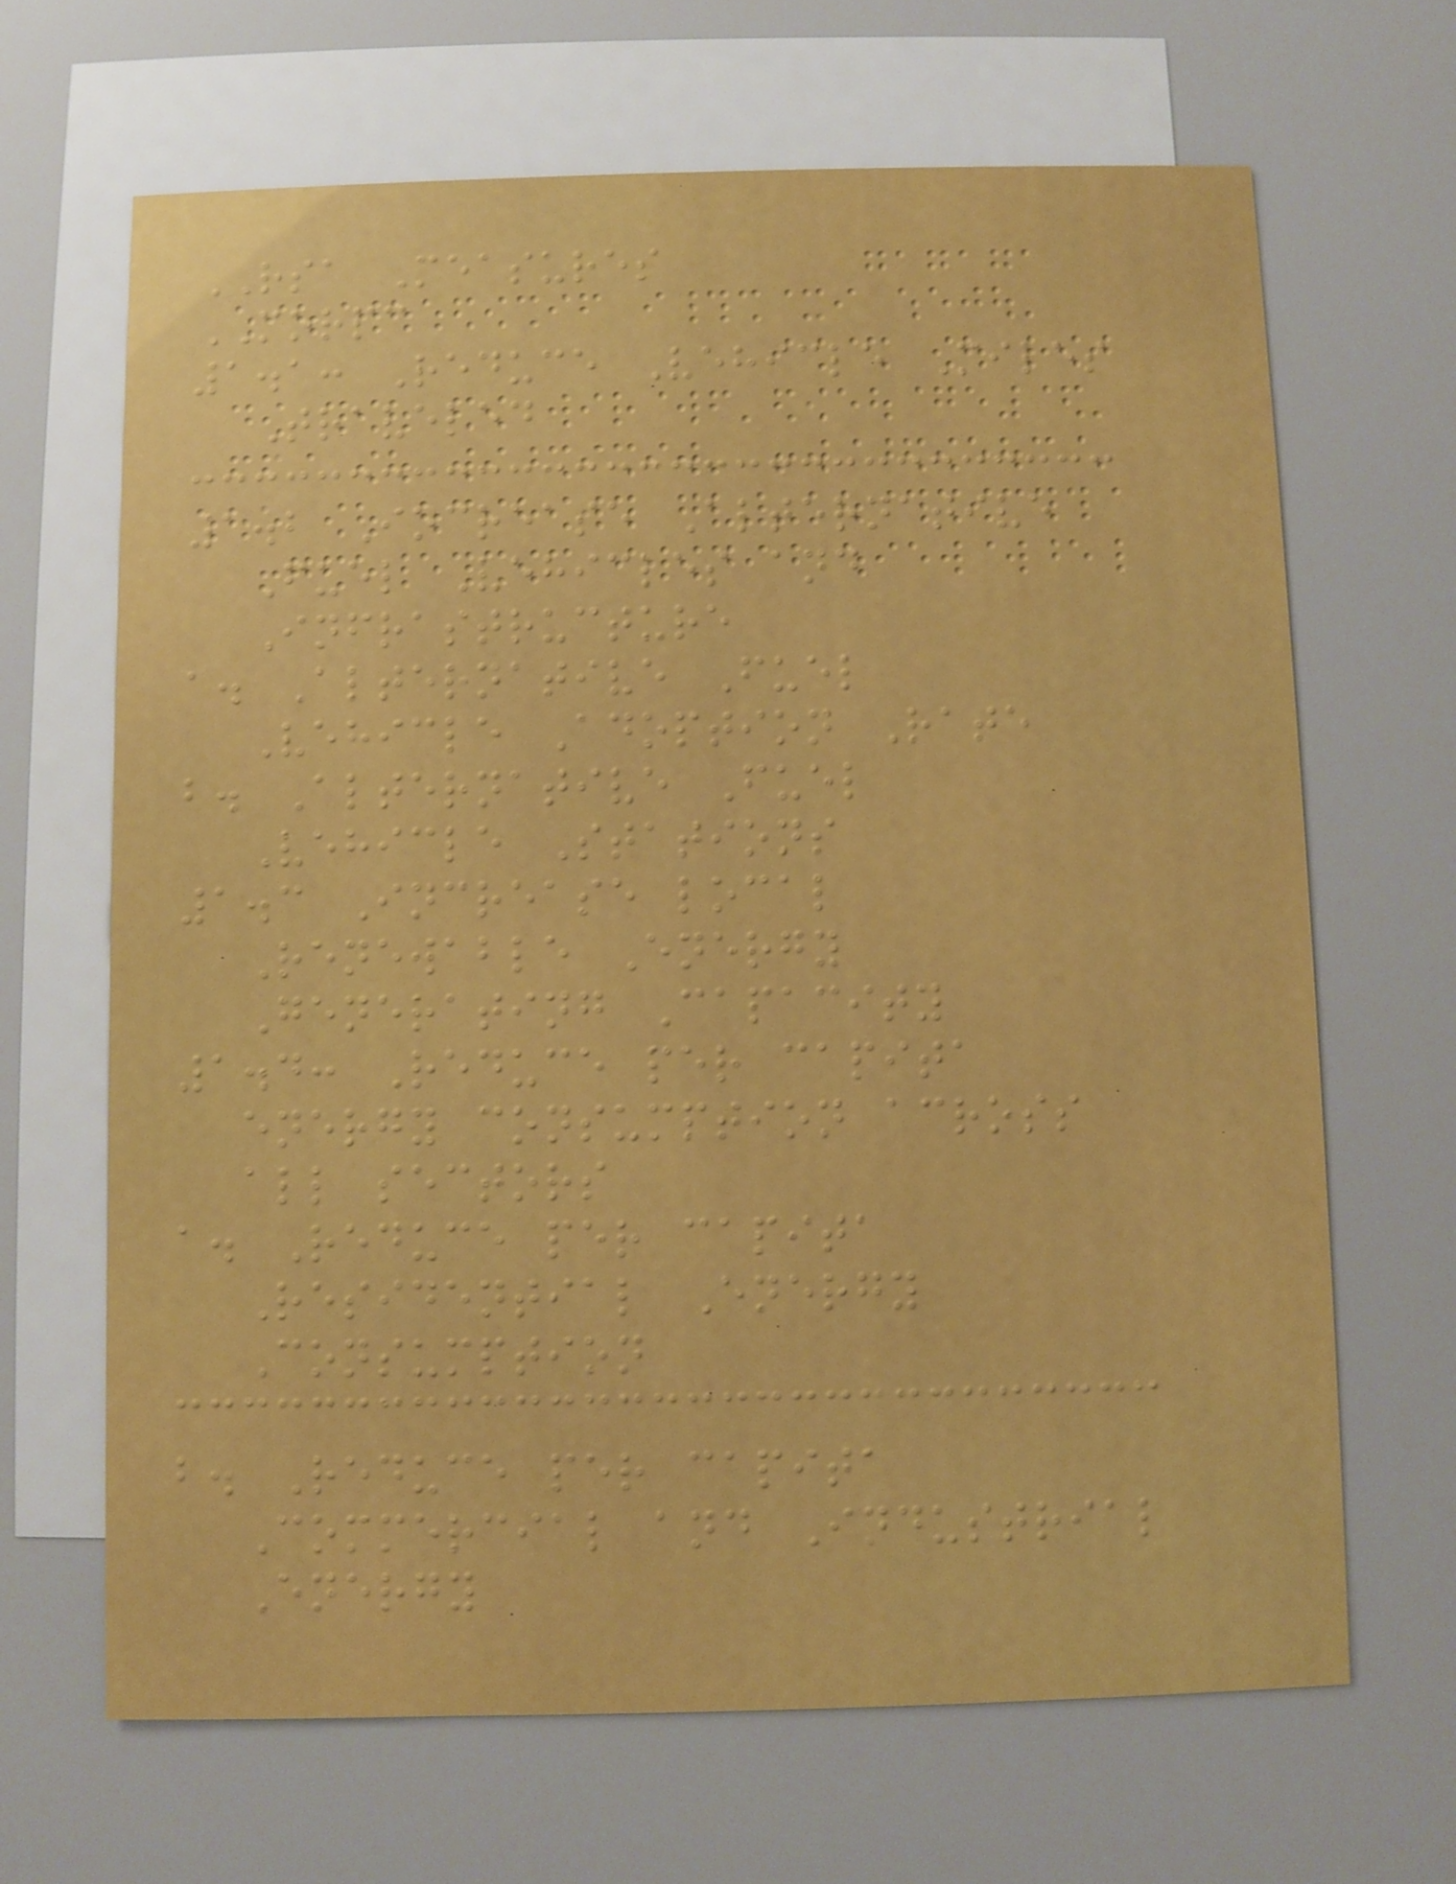RSA Measures
MORPC
1.1: Reduce Vehicle Miles
Traveled
1.2 Increase Alternative
Fuel Vehicles and
Infrastructure
a. Alternative Fuel
Vehicle Adoption Rate
b. Alternative Fuel
Vehicle Stations
1.3 Increase local
Renewable Energy
Generating Capacity
1.4: Reduce per capita
energy consumption across
all sectors
a. Reduce per capita
Residential Energy
Consumption
b. Reduce per capita
Commercial and Industrial
Energy
